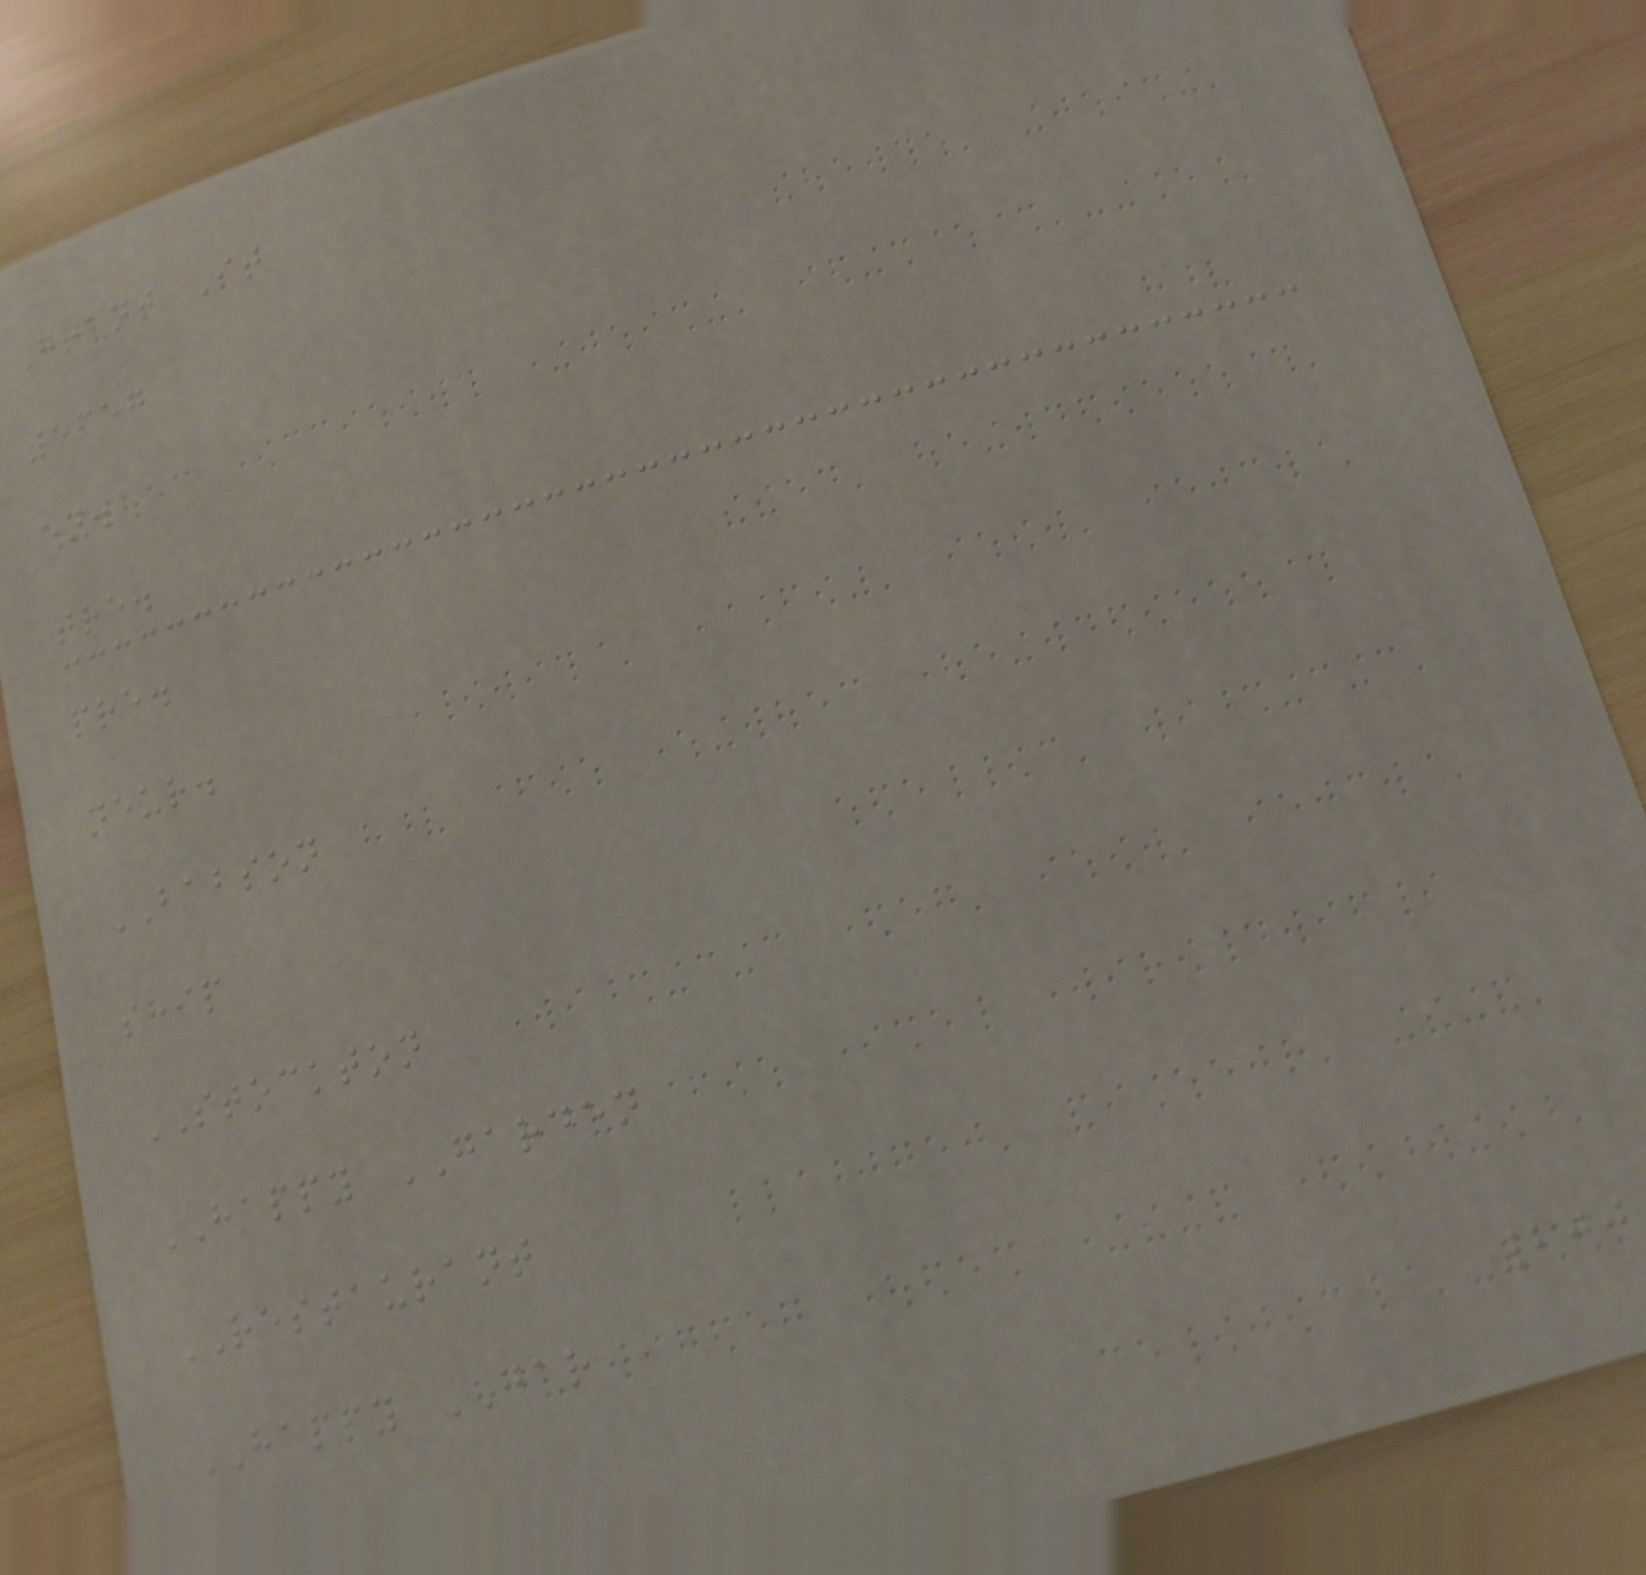Grant St
5657
en.
tre.
pre.
neur.
BABSON
ship
STOCKTON
HAPPY GARDEN
RESTAURANT
HAPPY GAR
200
